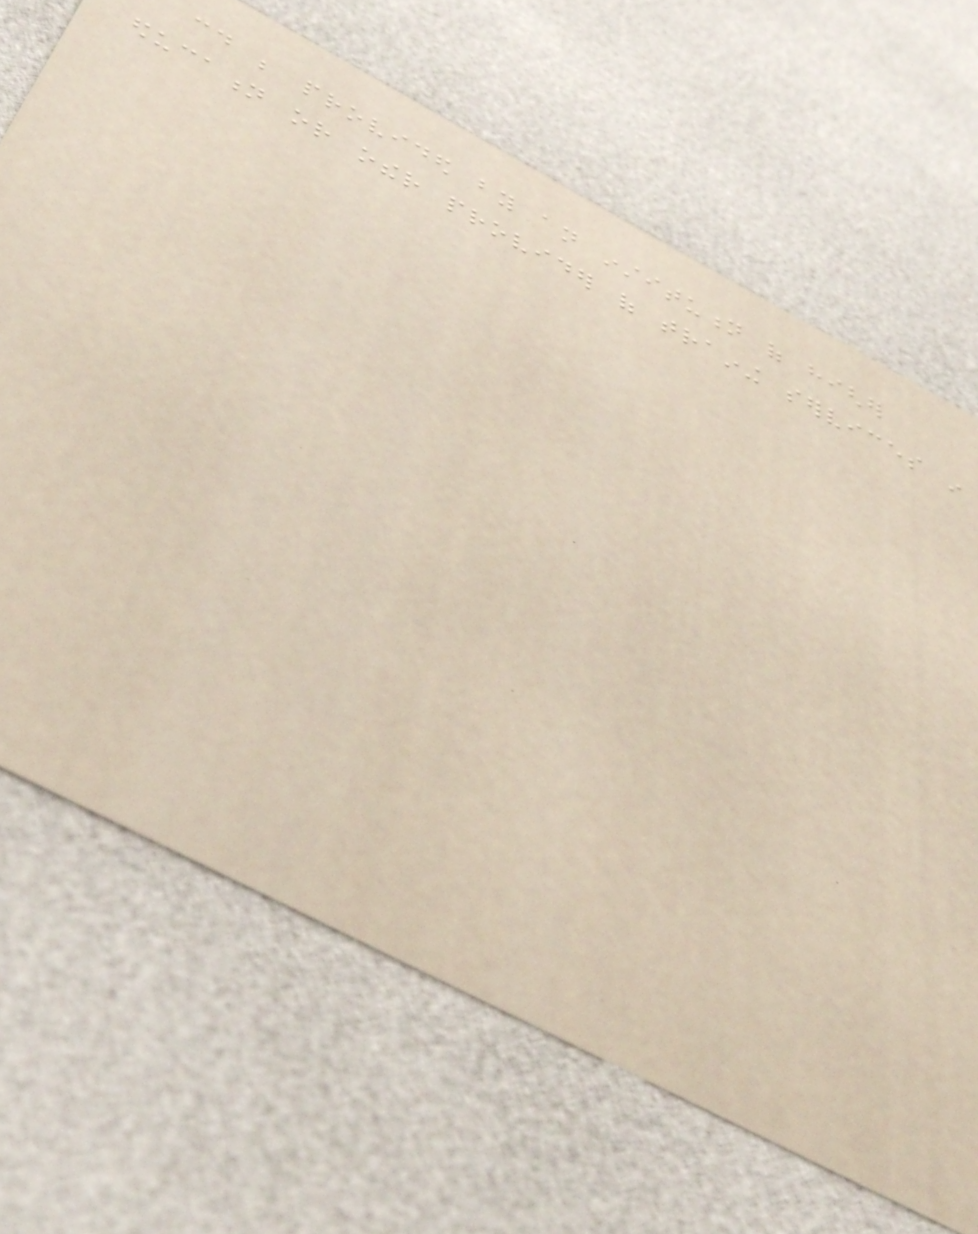could be provided by an institution of higher
education or other provider of training services in
